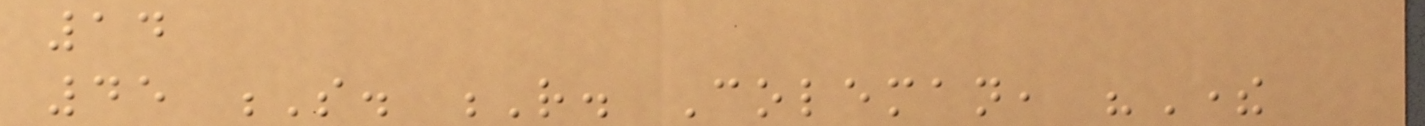14
45 S. R. Coleman, "There
